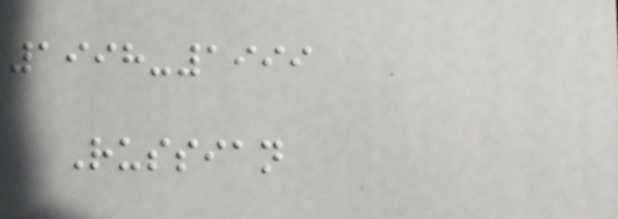1998-1999
Russian
